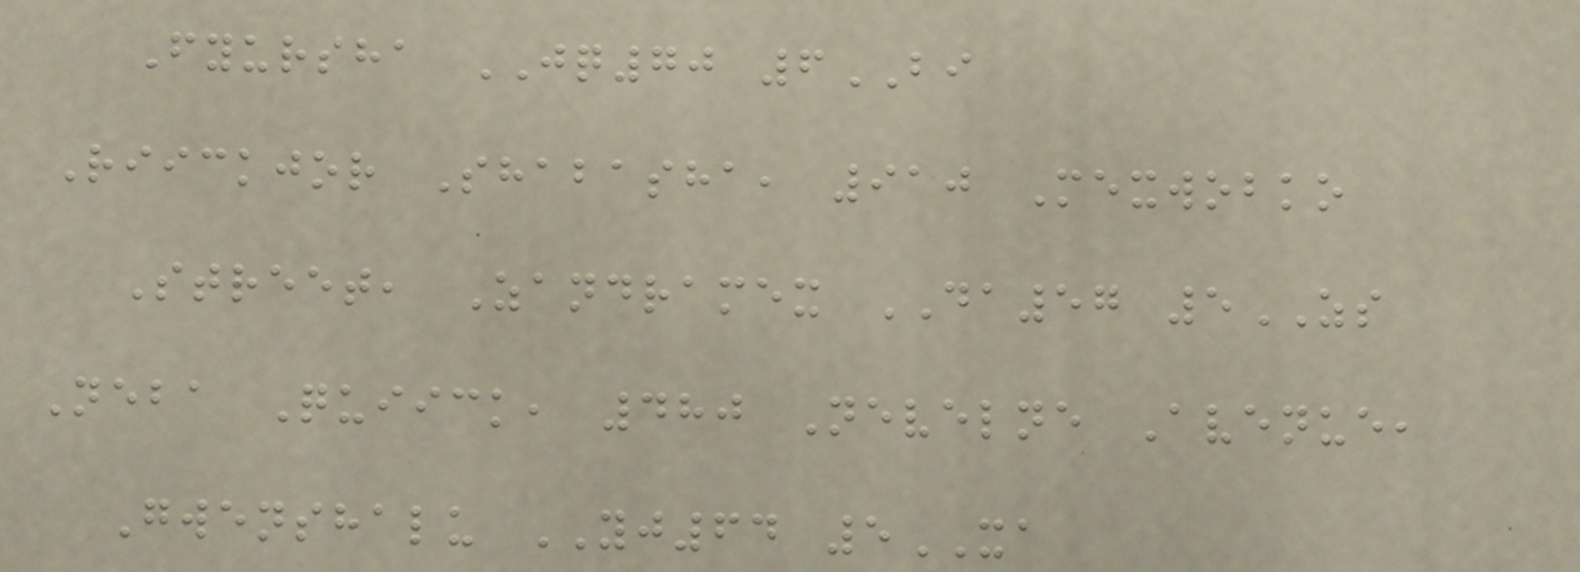Fyursha JQ70 6BI
Riickjor Shabasha, 910 Mexwobko
Street, Zandramex DA57 5ZS
Neba Quiick, 480 Nevelne Avenue,
Gwenshalu YJ64 5XA
